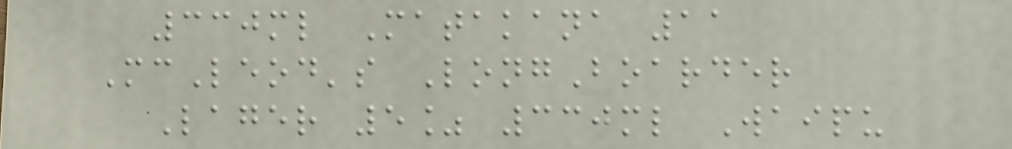330ml Matakana 11
McLeod's LongBoarder
Lager 5% 330ml Waipu
